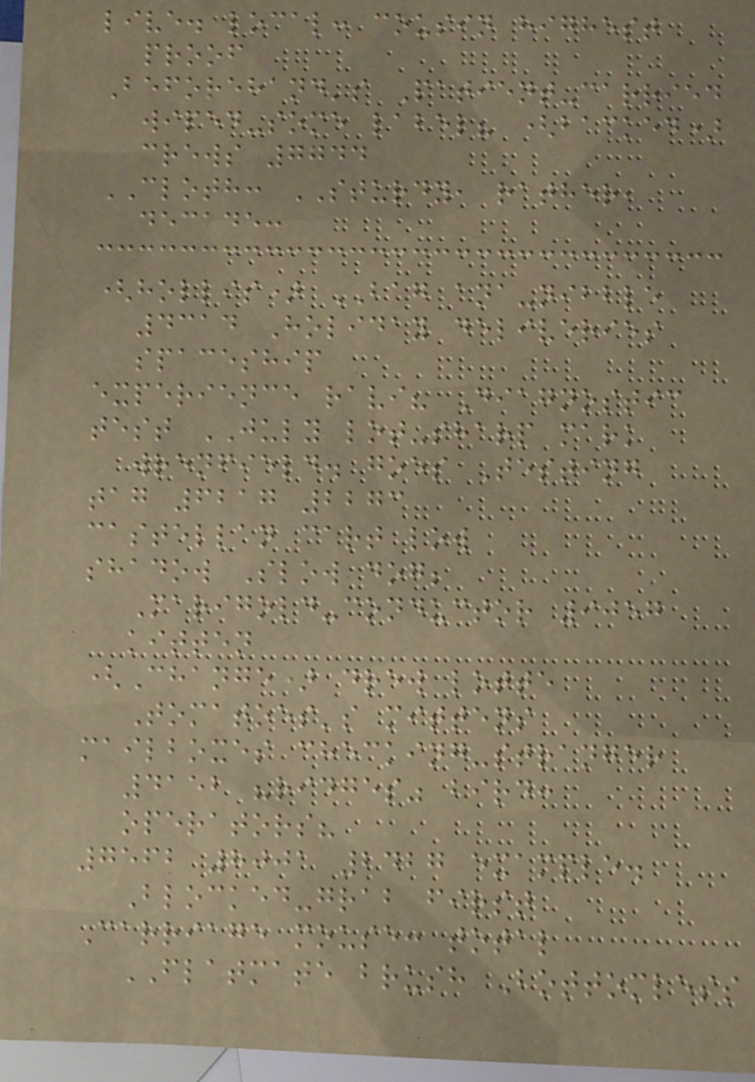live. local: cousin highest
proof
Beforehand's Patient-carried
wiped-some label? (backed)
crews 7744
CLOTH: STURDY, rather,
decade:
(hollis) BAG ana-nibble
4314 Holiday deliveries
spaceship
experience ravi? Diagnostic
test JULY lot-sharp mark
wrenfield. goes Testing
tag 6217 2273
castellan cart low
shadow Slow dog;
Marigold-conductor 9057
kitten
(Change) drew lotte
Tomatoes's mittens
mailboxes checking-stranger
4152 "ridges" bird:
operators?
7562 8001 2427 example.
Blocked-grab first
Carriage mouse: total
FLATMATE brush Bottomless
